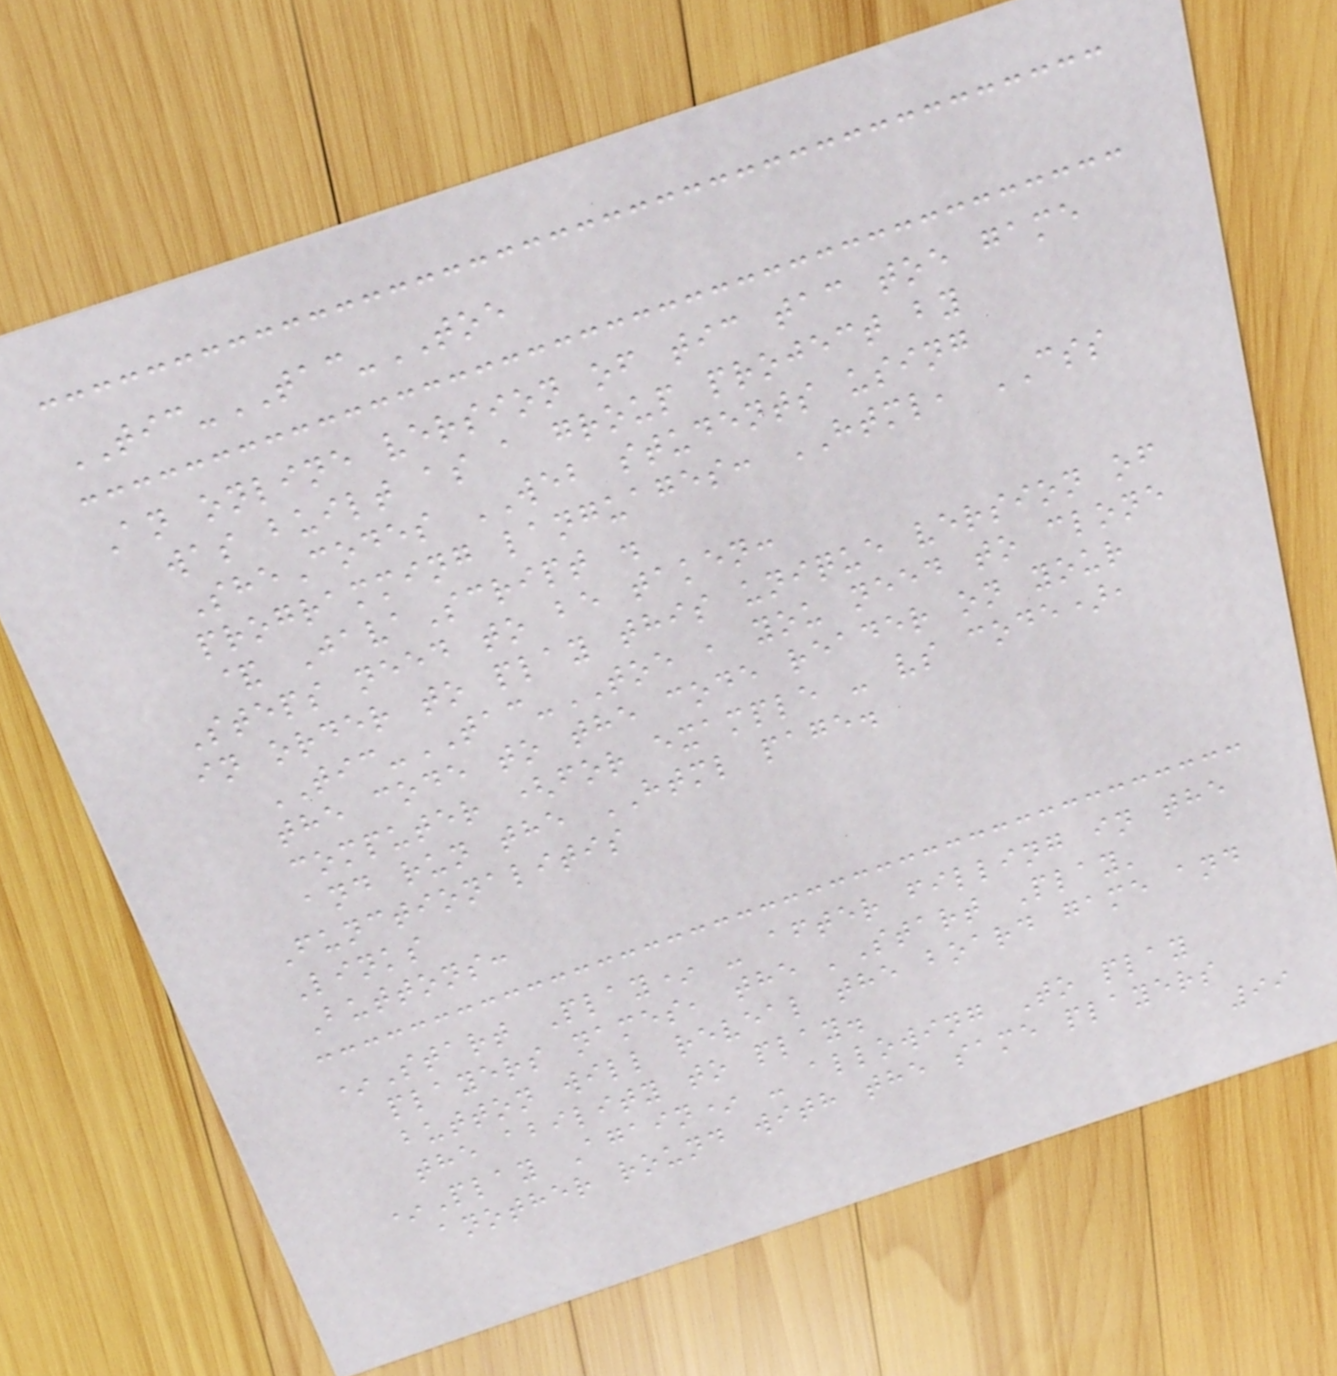TIC-TAC-TOE
An online version of tic tac toe game
was built as a group project by
SheCodes WEB students using
programming languages: HTML, CSS
& JavaScript .
Steps need to be taken:
in order to play this unique version of
TIC-TAC-TOE , you need to clone
the code to the code reader on your
computer (for example - vs code),
and run the HTML page.
Functionalitis
Links
Buttons:
*Start Play* - after filling in the
players names, the 'Start Play'
button will reveal the board game and
the ability to play.
*Play Again* - allowing To play
another round with the same players
99
